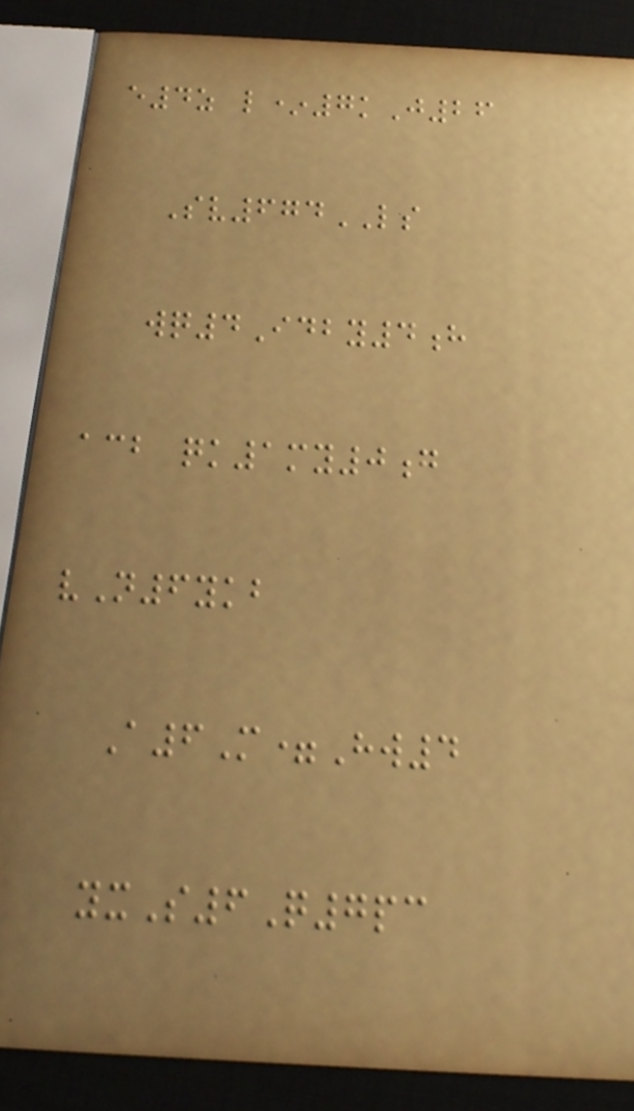e4z l*7kJ26
Sv674LS
wq4Idby4h
acb qk1my0g
vN6ykb
A6M=Hw4
yxS6Q7pc
